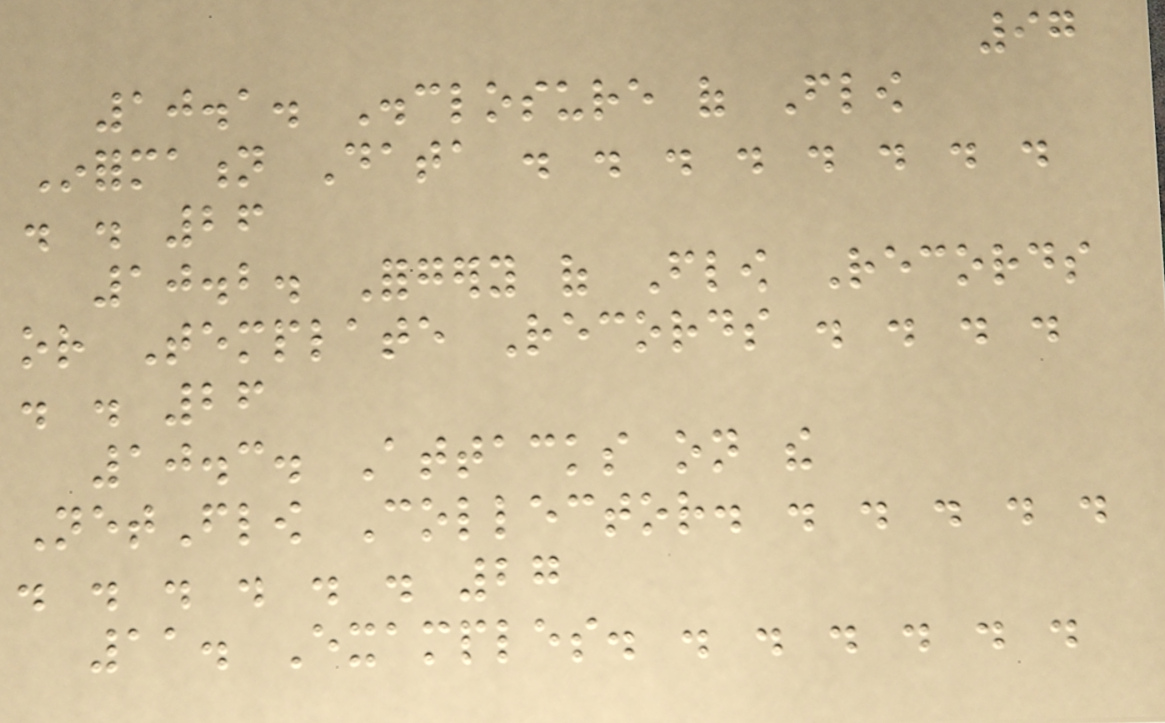97
10.1. Disclosure of Flow
Information Data . . . . . . . .
. . 26
10.2. Forgery of Flow Records
or Template Records . . . .
. . 26
10.3. Attacks on the
NetFlow Collector. . . . . .
. . . . . . 27
11. Examples. . . . . . .
